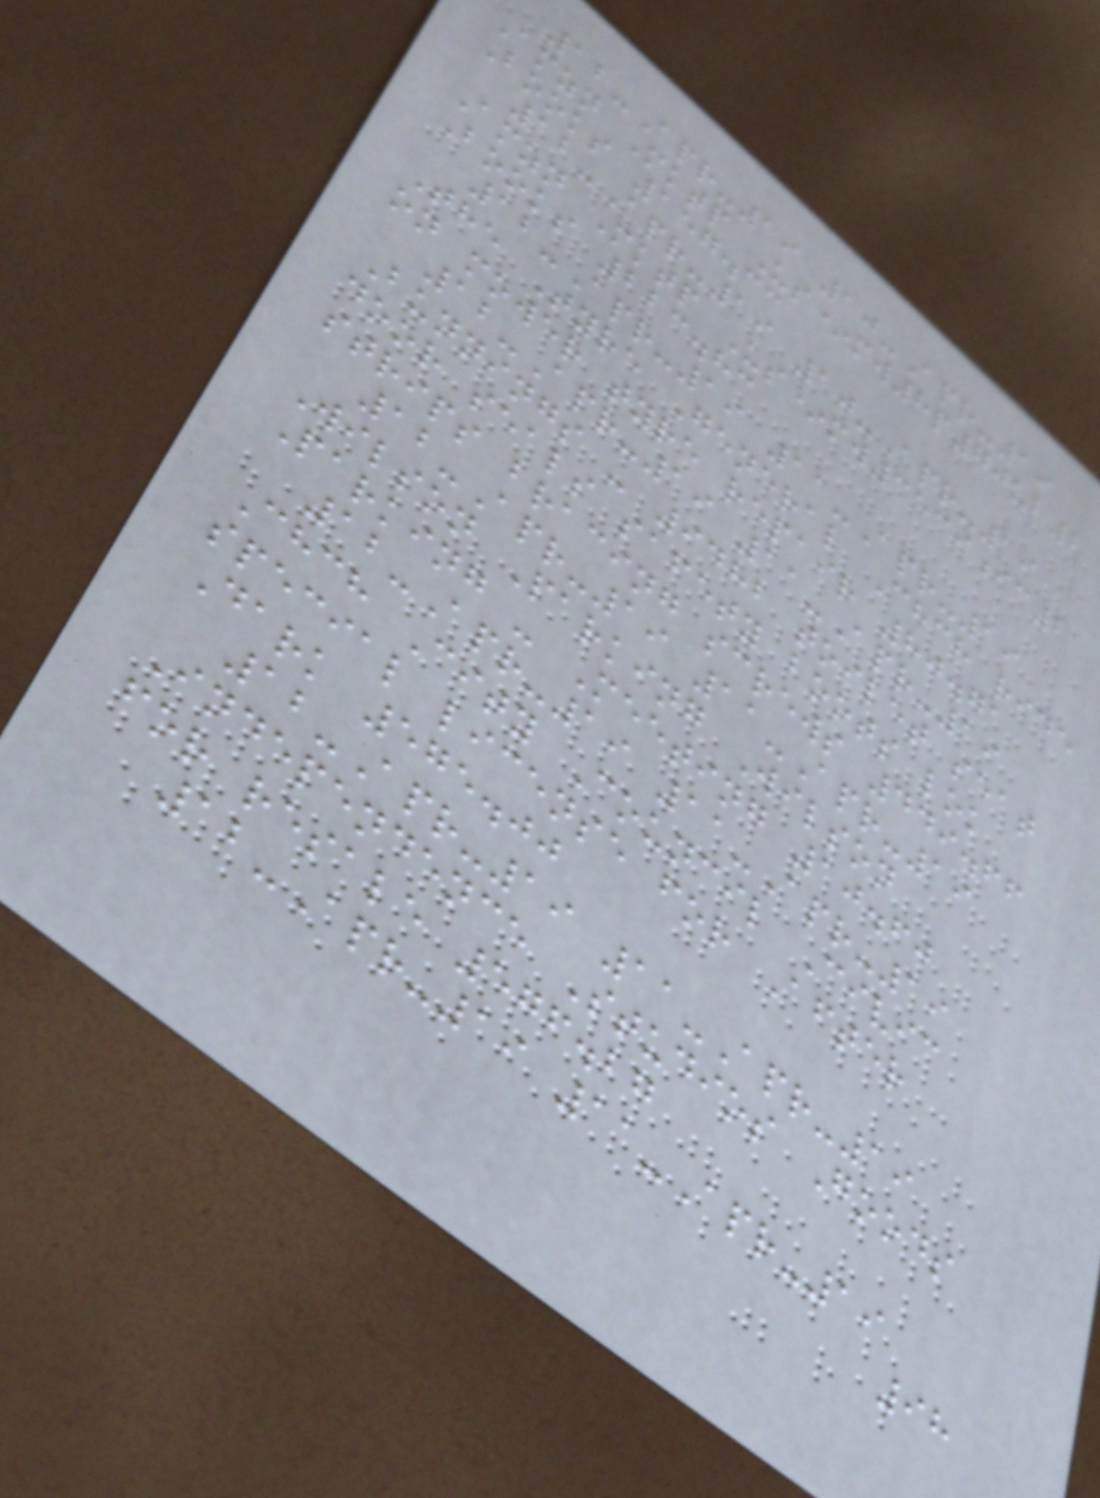12-Apr-19 10-Apr-19
Amzn Mktp Us*mw8p70ub2
Books 157.33
12-Apr-19 10-Apr-19
Amzn Mktp Us*mw3539ic2
Books 223.83
12-Apr-19 11-Apr-19
The Tyre General Chch ride
on mower tyre repair 80.71
12-Apr-19 11-Apr-19
Bunnings - 9482 toilet seat
door seals safety boots lok
strips bracing screws 449.66
12-Apr-19 11-Apr-19
Wilson Parking Wilson
Parking - Meeting 10.60
12-Apr-19 11-Apr-19
Chch City Council Civic
special license for After
Dark 575.00
12-Apr-19 11-Apr-19
Independence Studios Goods
for resale 576.27
12-Apr-19 11-Apr-19
98
